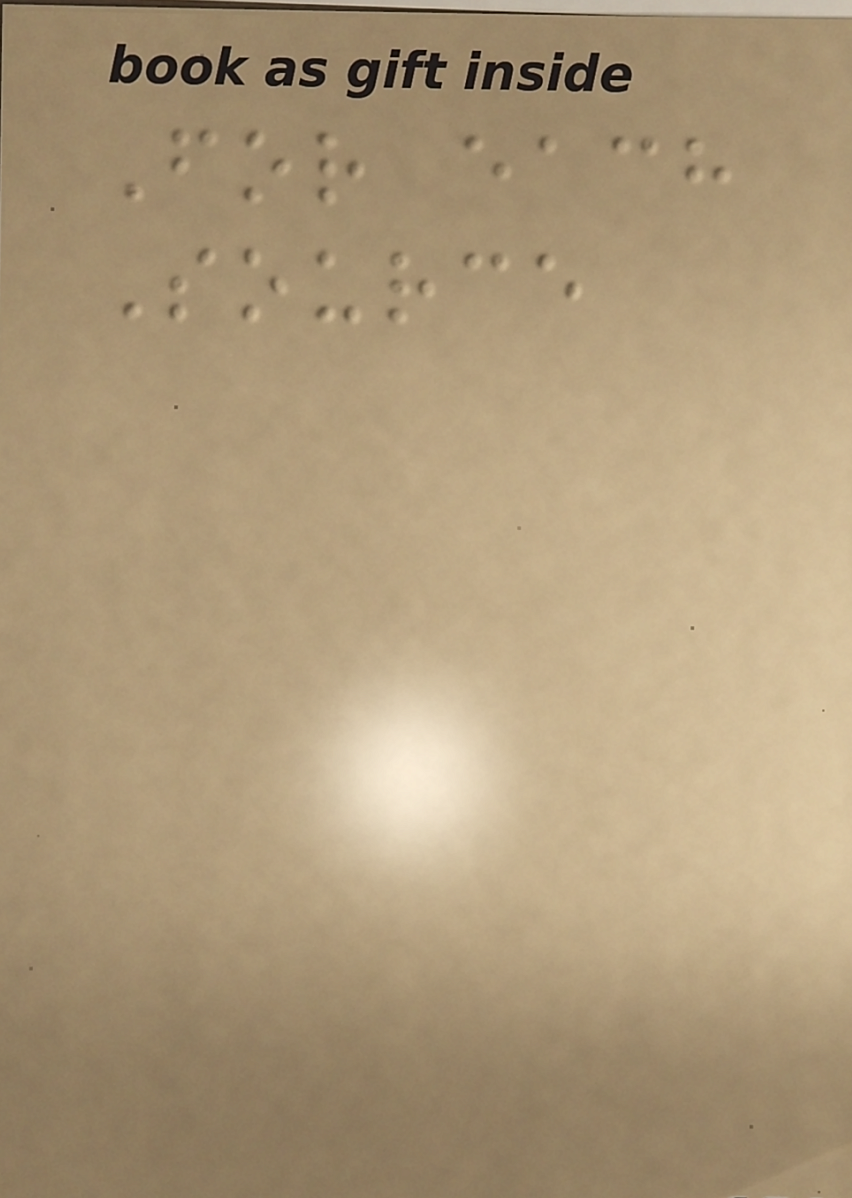For each
Source
